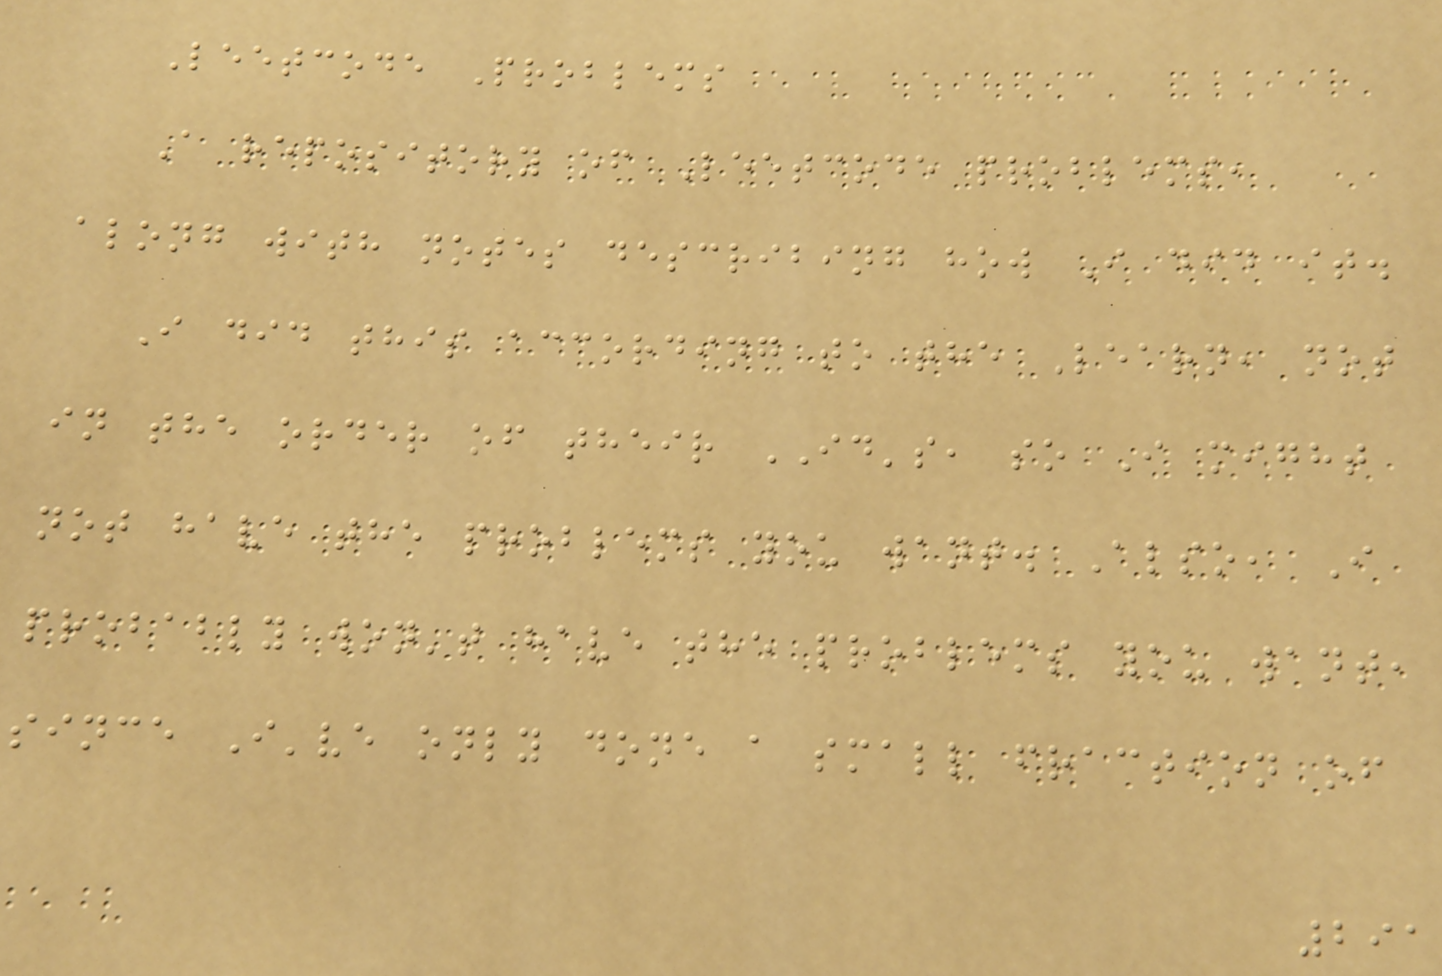Leetcode Problems
A repository of Leetcode problems,
along with notes describing how I did it.
I did this according to the Learn, not
in the order of their ID's, so I might
not have the problems you want. Also, I
probably won't have the problems you want,
since I've only done a small fraction of
291
